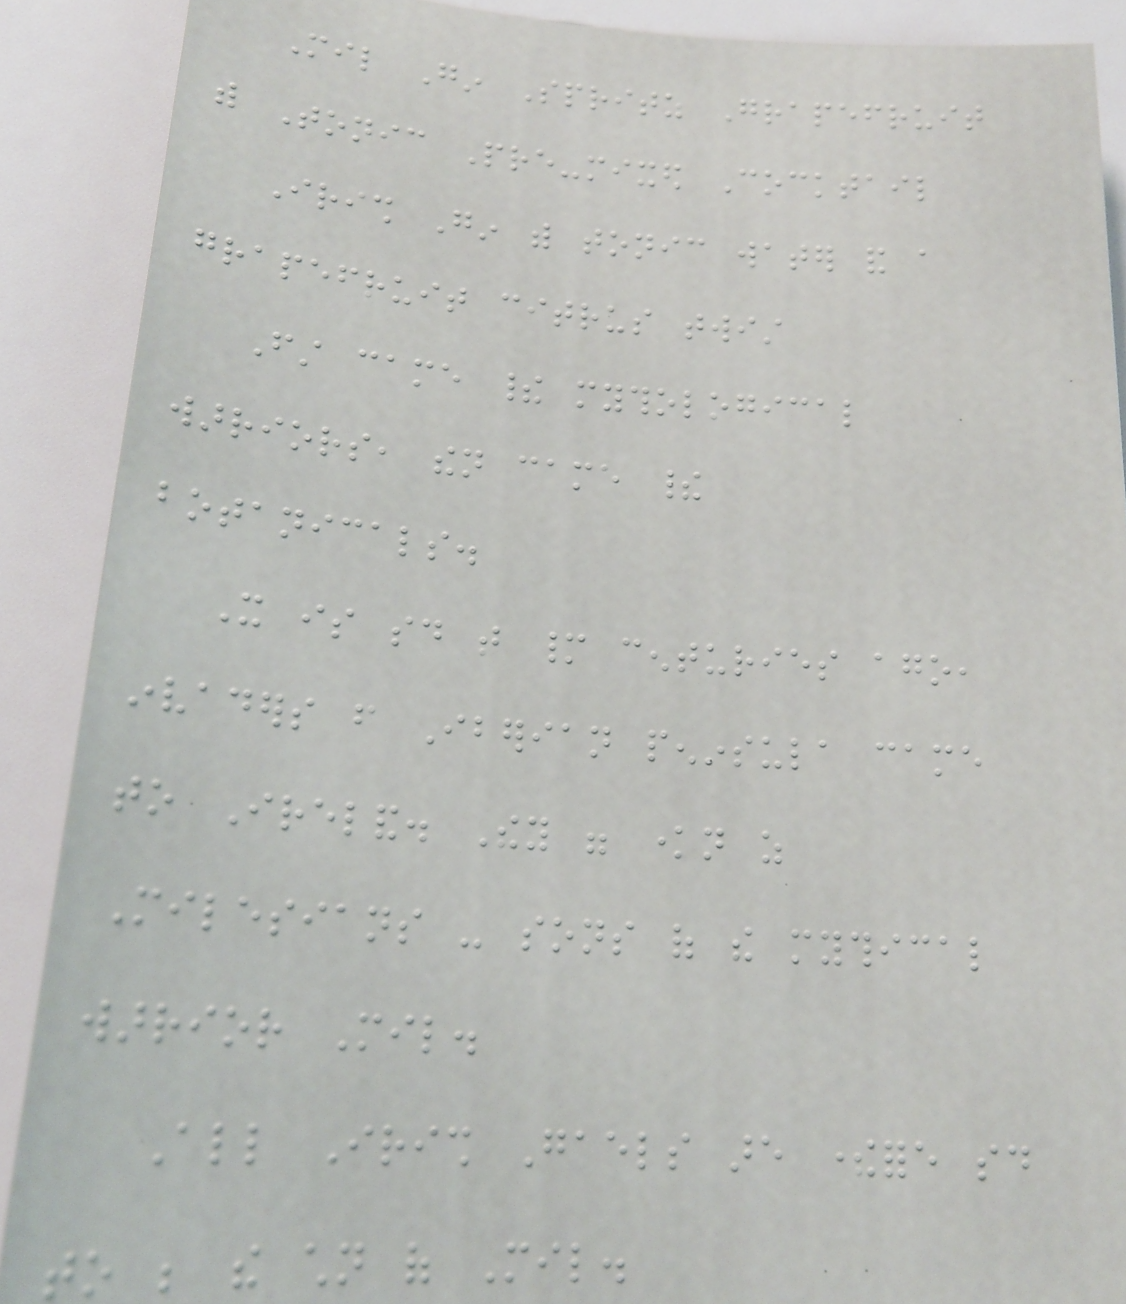Mil Gin Spritz Grapefruit
with Tonic Pre-mixed Cocktail
Irish Gin with tonic water and a
grapefruit citrus twist
First came their mythological
warriors, then came their
botanicals.
It is said that many centuries ago,
invaders from Iberian peninsula came
to Ireland. They were known as
Milesians - sons of the mythical
warrior Mil.
All Irish Gaels are therefore said
to be the children of Mil.
